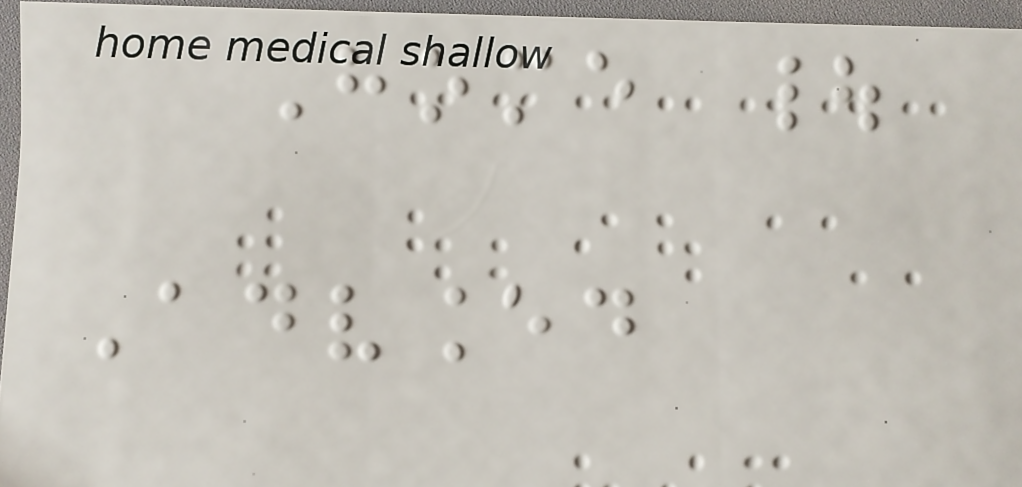Home |
Advanced
